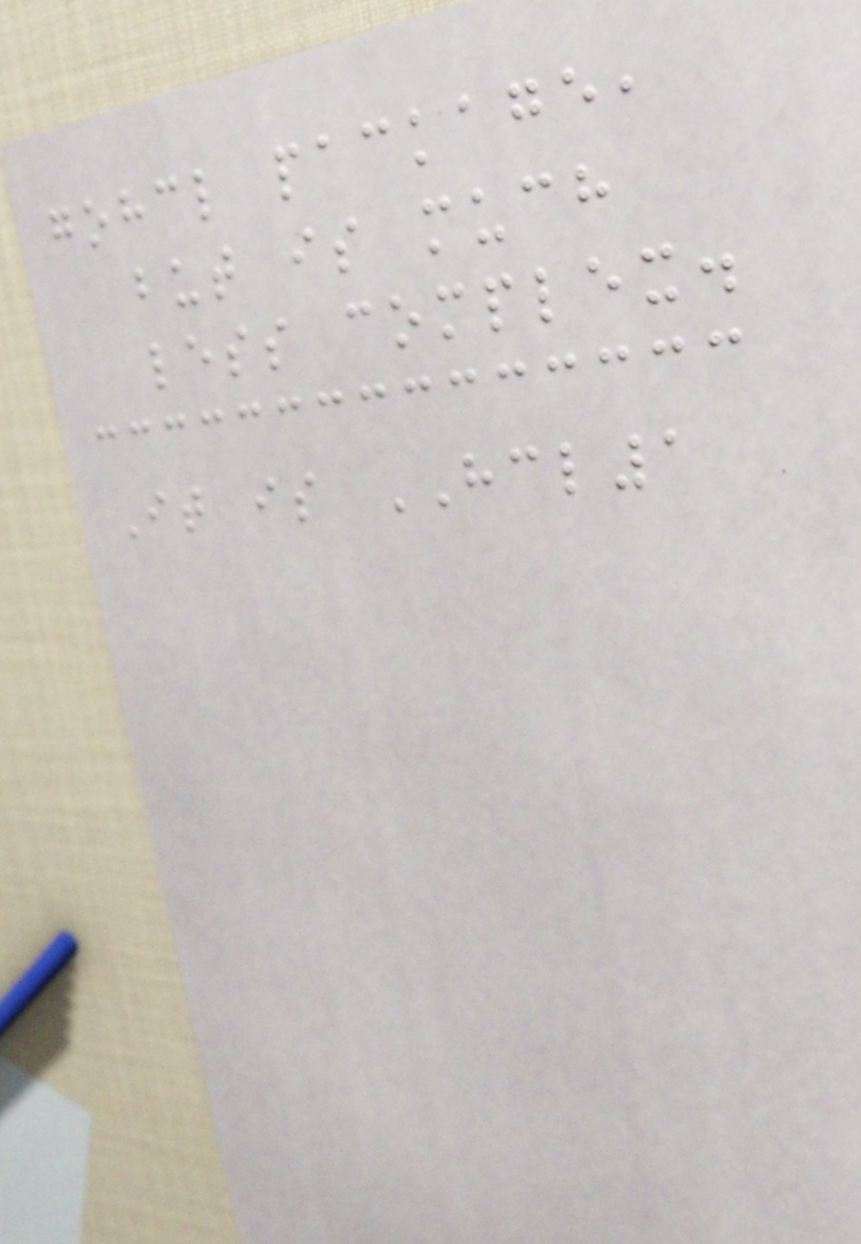gohcl package,
but is much
less complex.
It is HCL1
